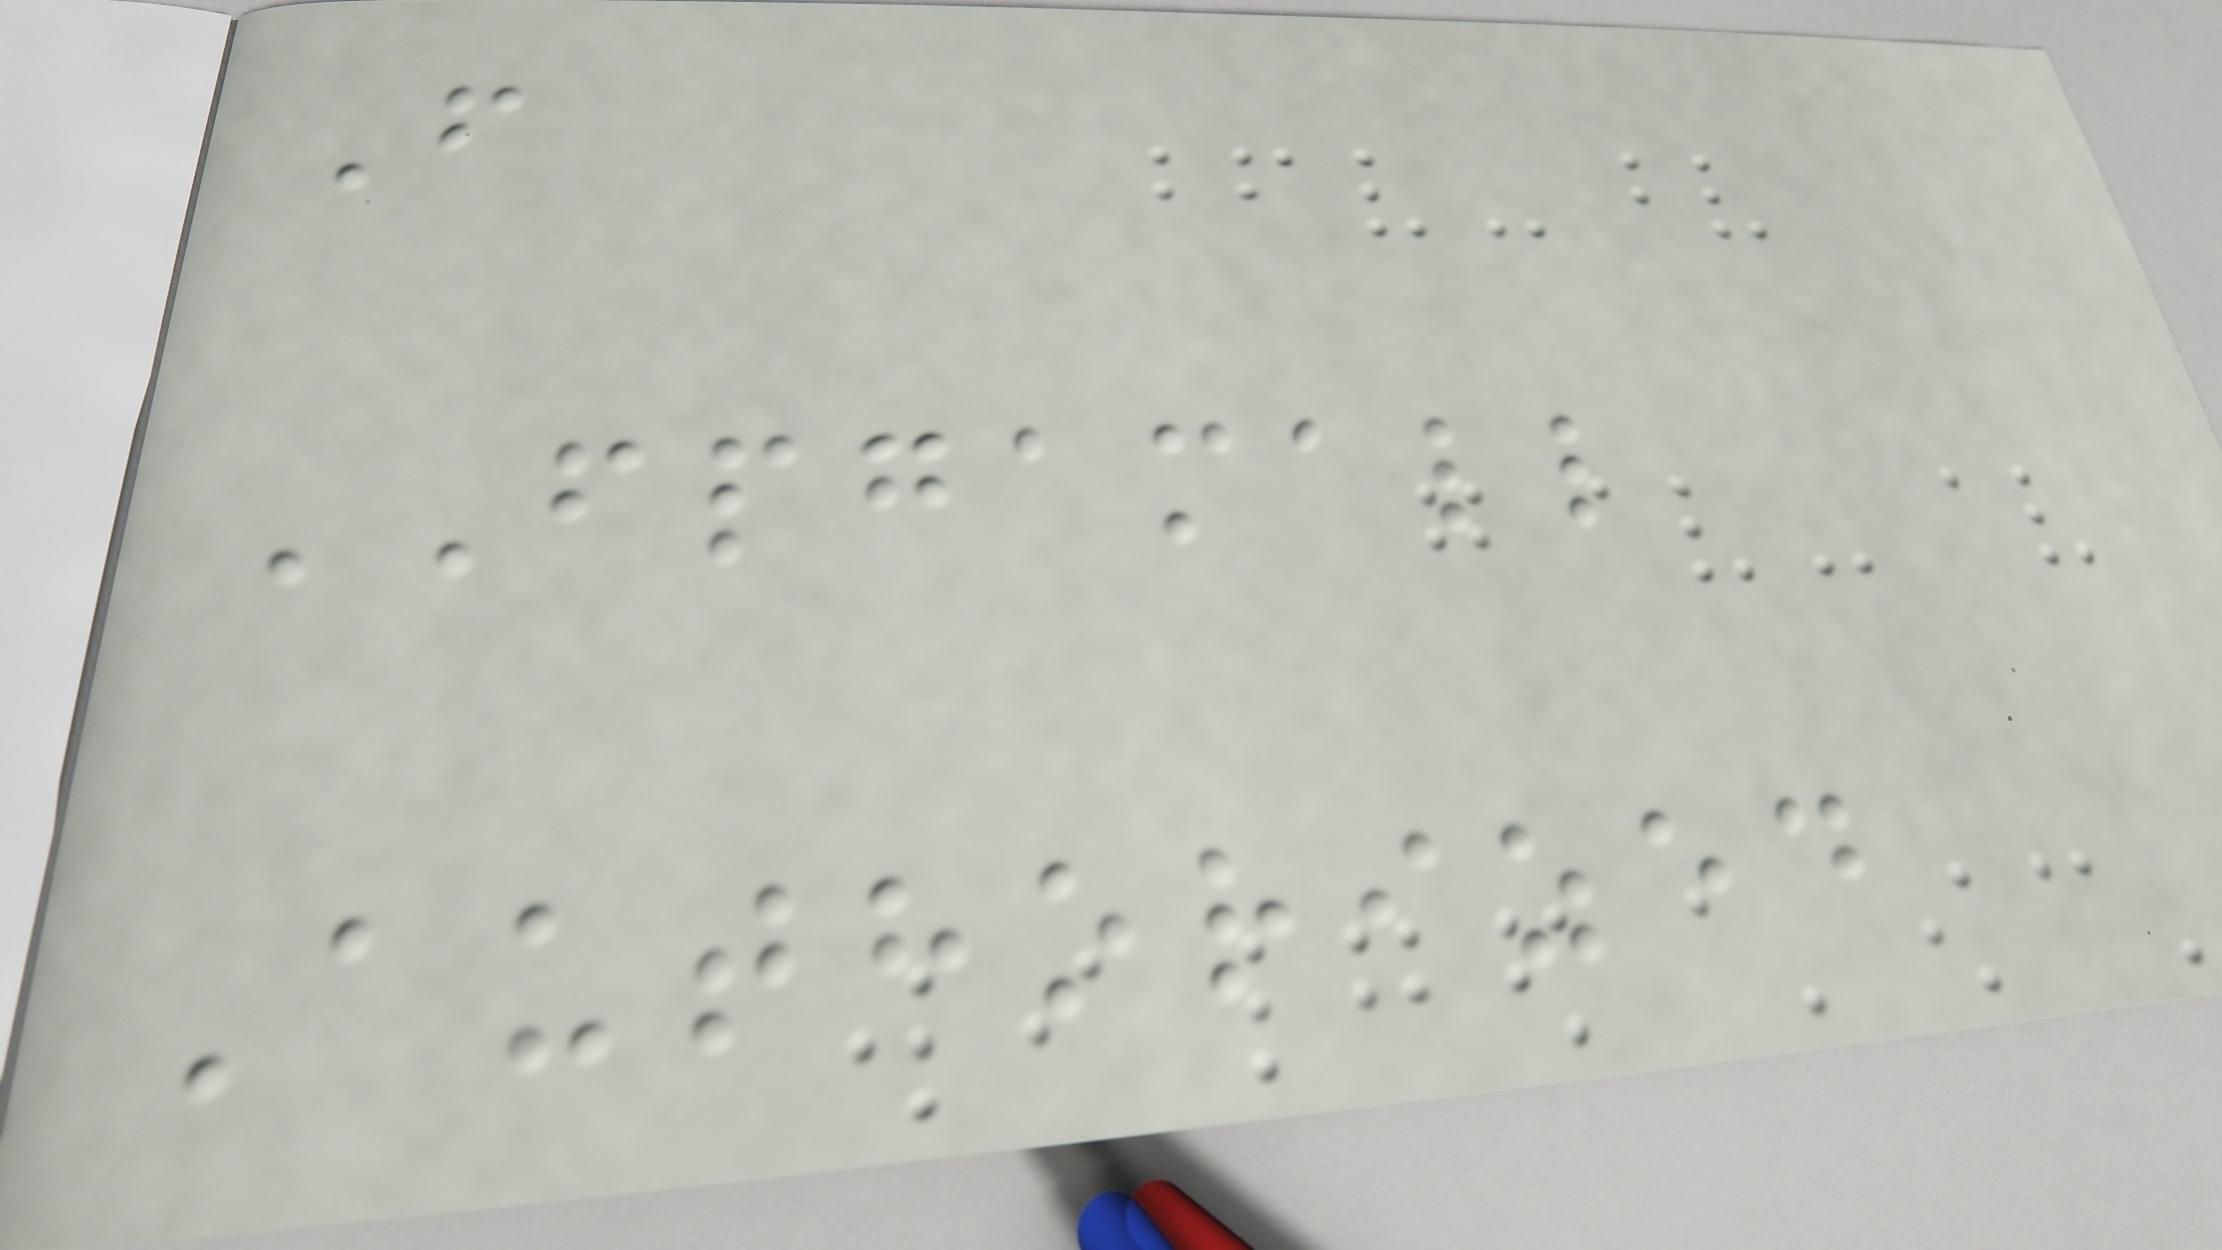F
FPGAMALL
Authorized
